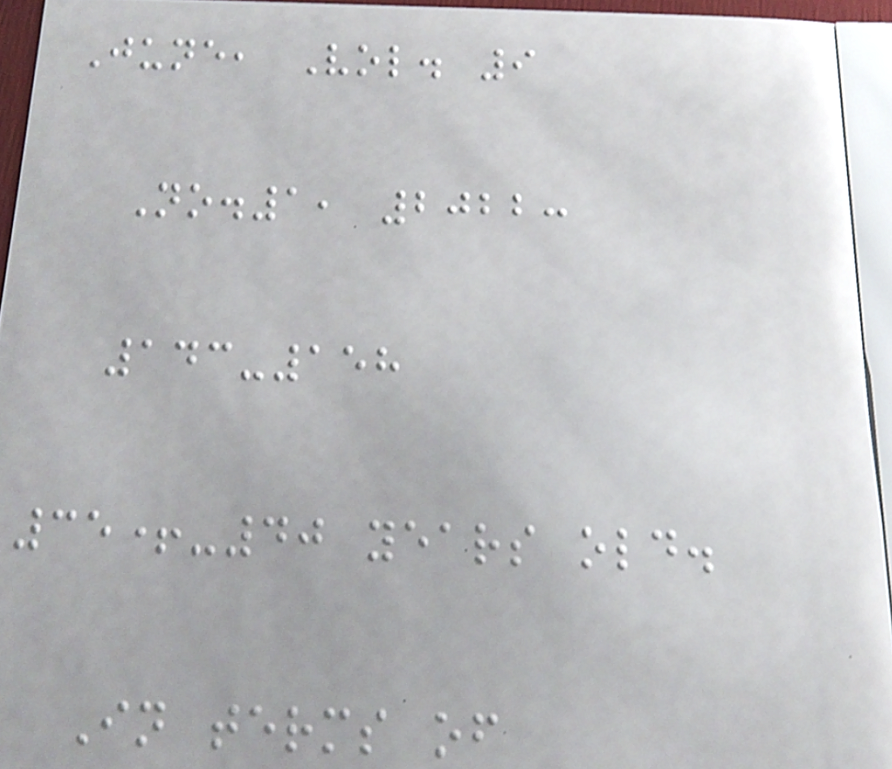June, Vol. 9
No.1, 2022:
143-158
35+-40 years old.
In terms of
